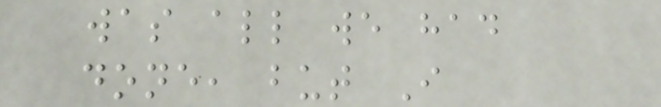was all we had
done, but I
